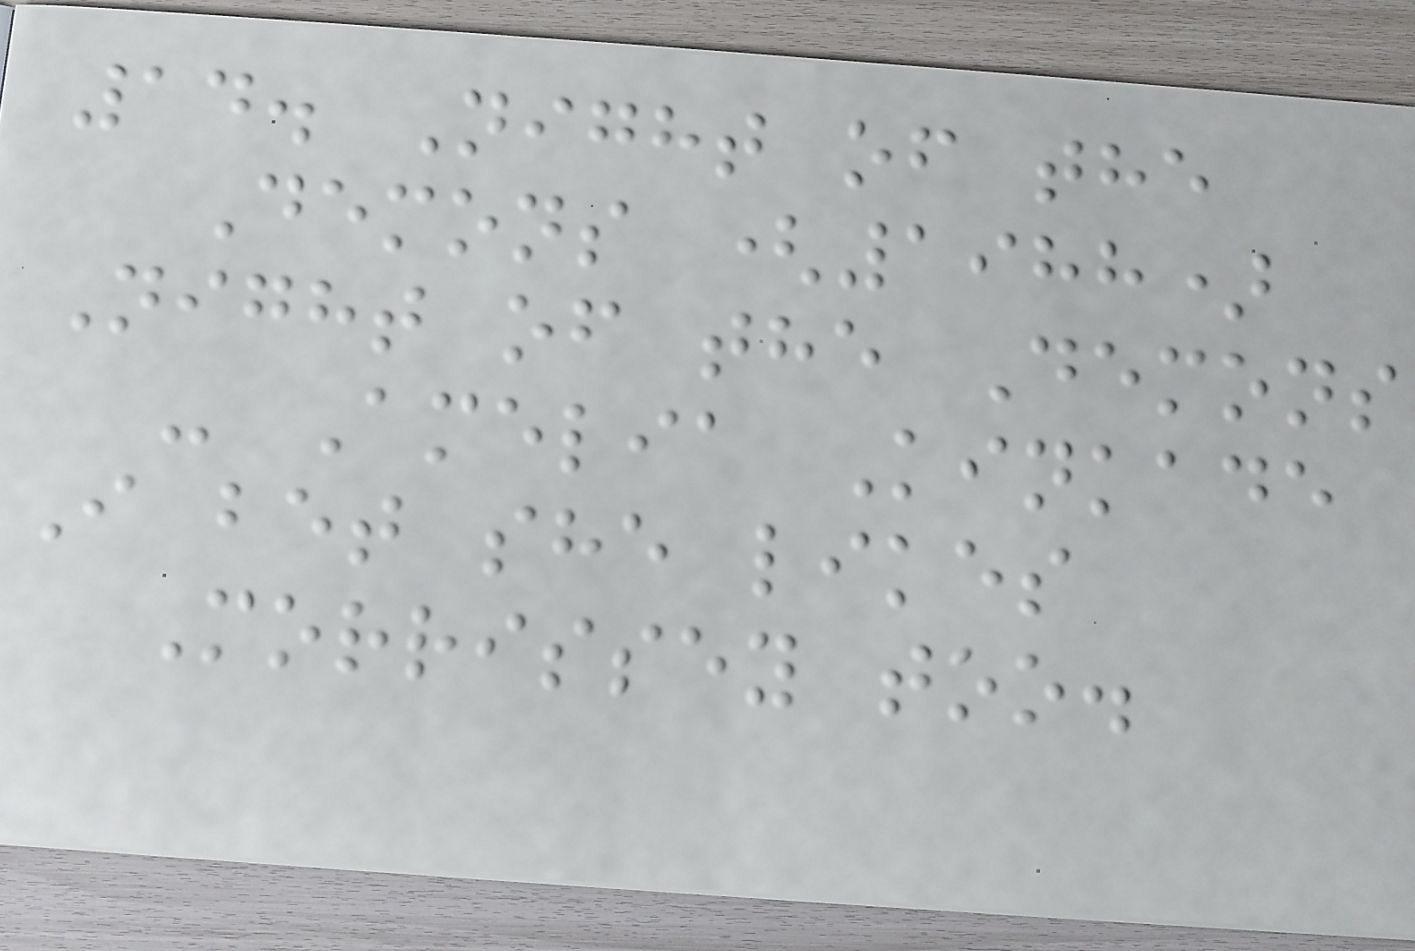14. Night of the
Demons (1988)
Night of the Demons
- Amelia Kinkade
I bet she likes
Morrissey too.
